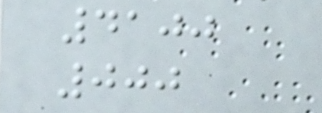4100
000
